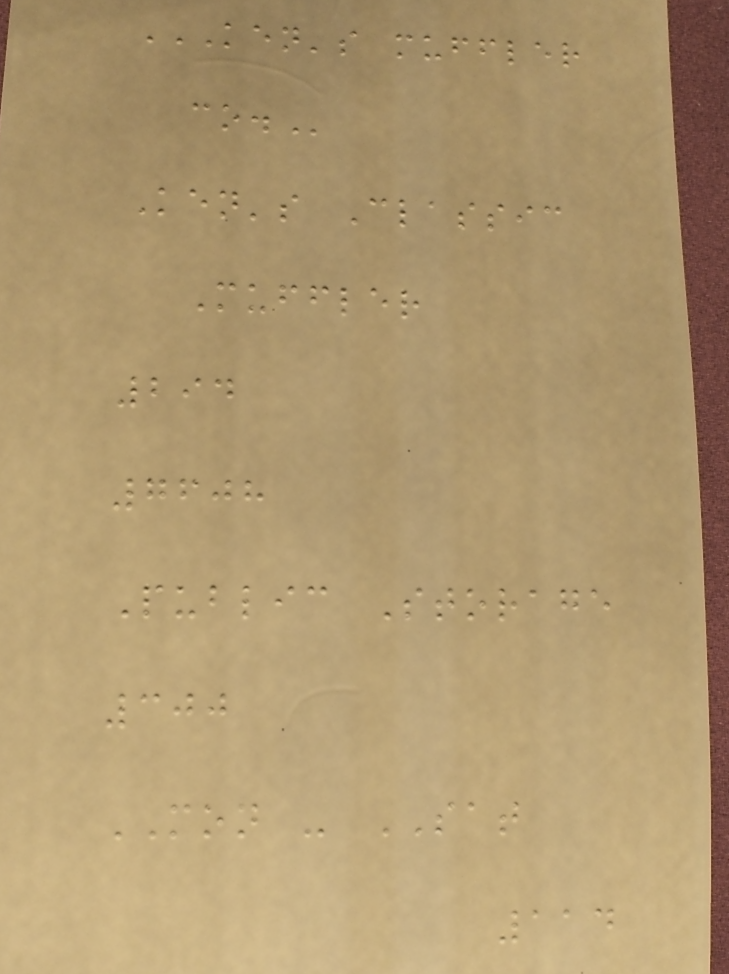KEN'S MUFFLER
CO.
Ken's Classic
Muffler
294
7608
Public Storage
300
MON - SAT
114
